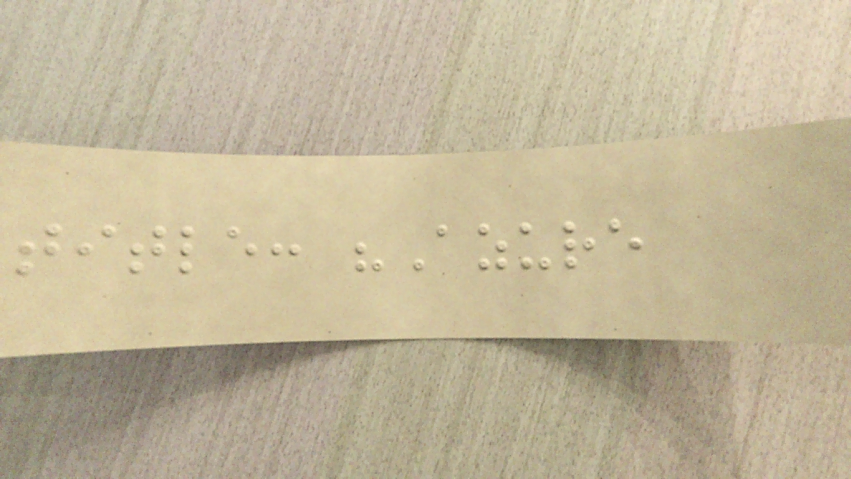title: "Azure
